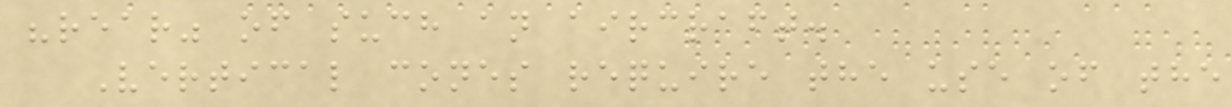"rear" of such an aircraft.
Vertical cones require the use of the
